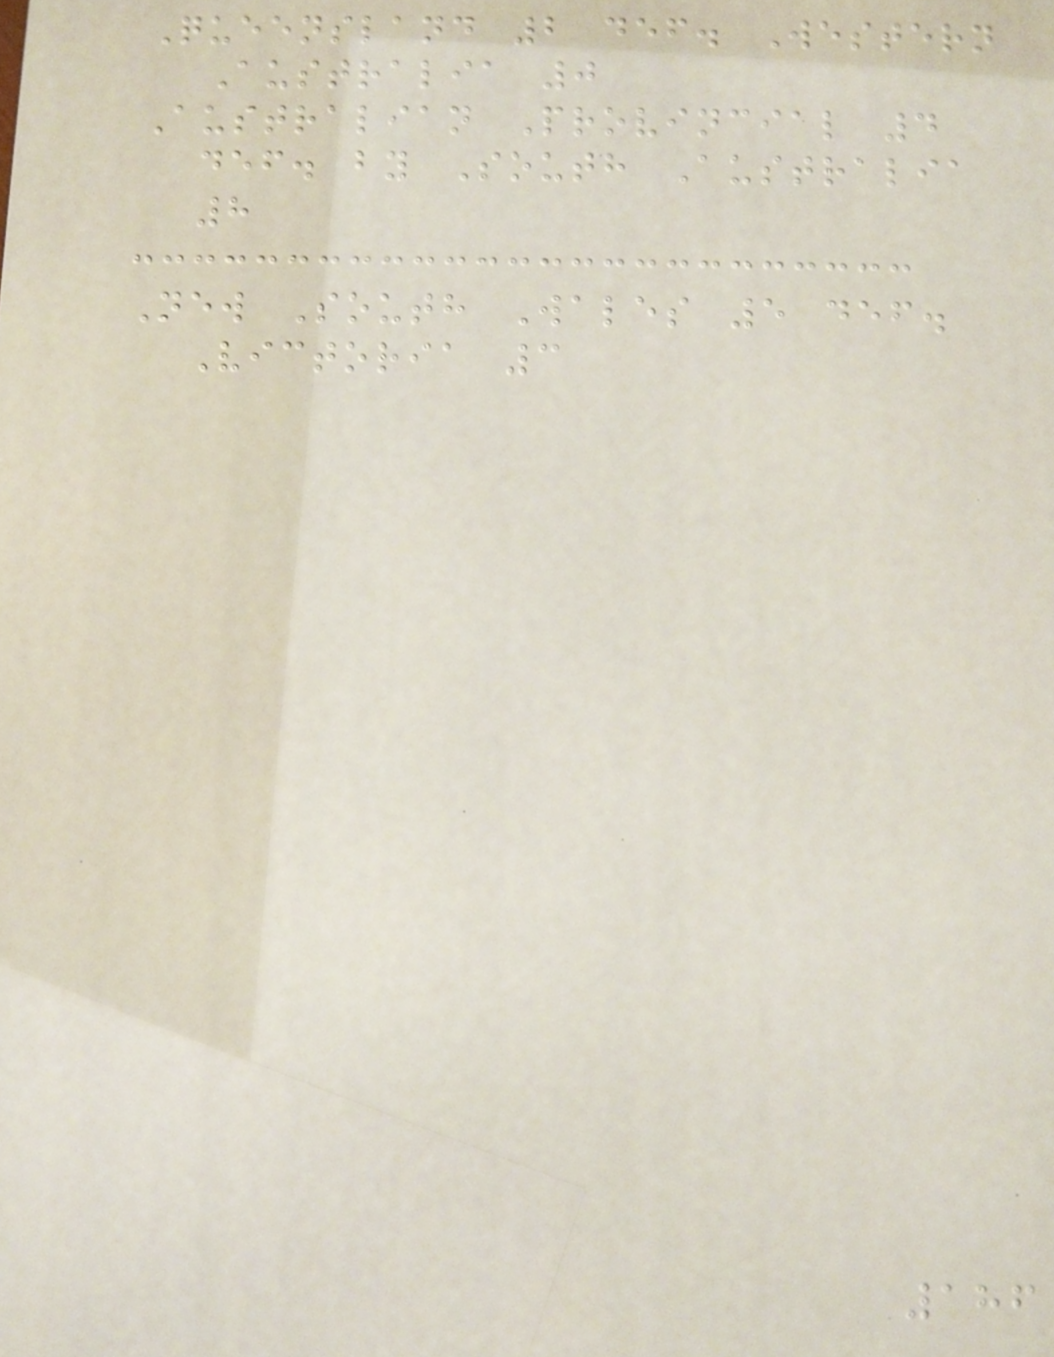Queensland 2 def. Western
Australia 0
Australian Provincial 4
def. by South Australia
8
New South Wales 5 def.
Victoria 3
186
